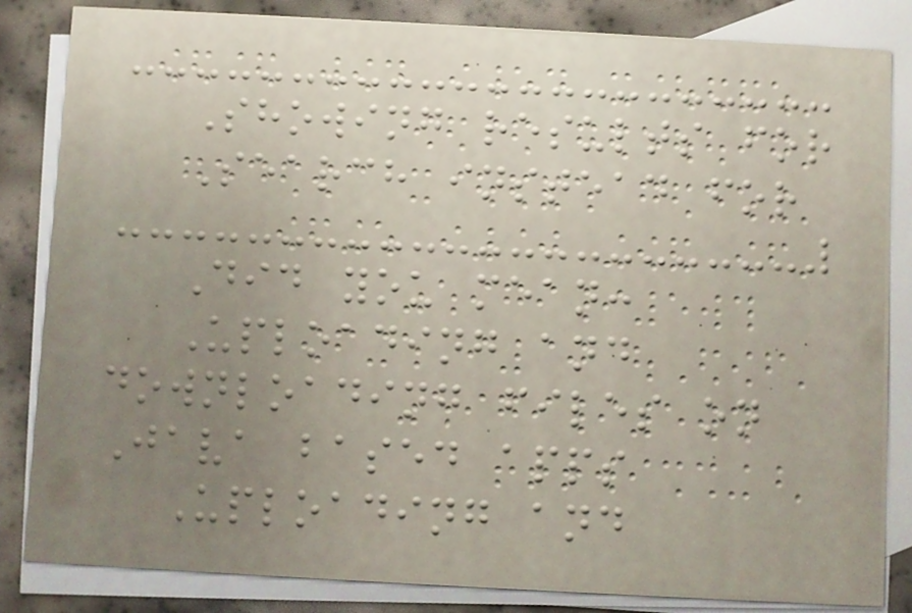Showing results for
Search instead for
Did you mean:
Uploading and
downloading files on
Java based apps
Uploading and
